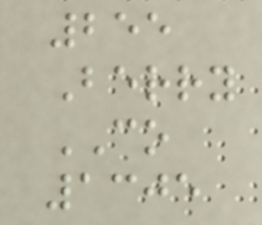255
Berry
CO
1305
